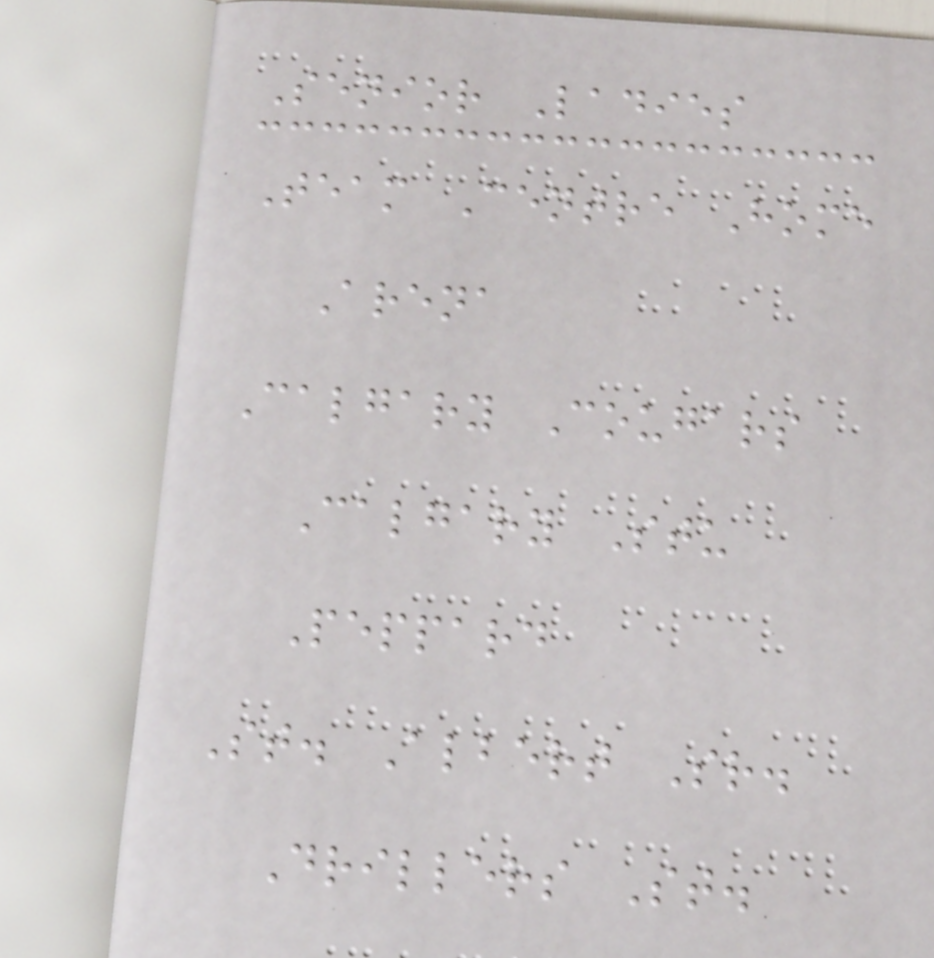Senior Ladies
Team Centre Home
Arena
Calgary Cougars
Calgary Stu
Peppard
St. Albert Sr.
Drillers St.
